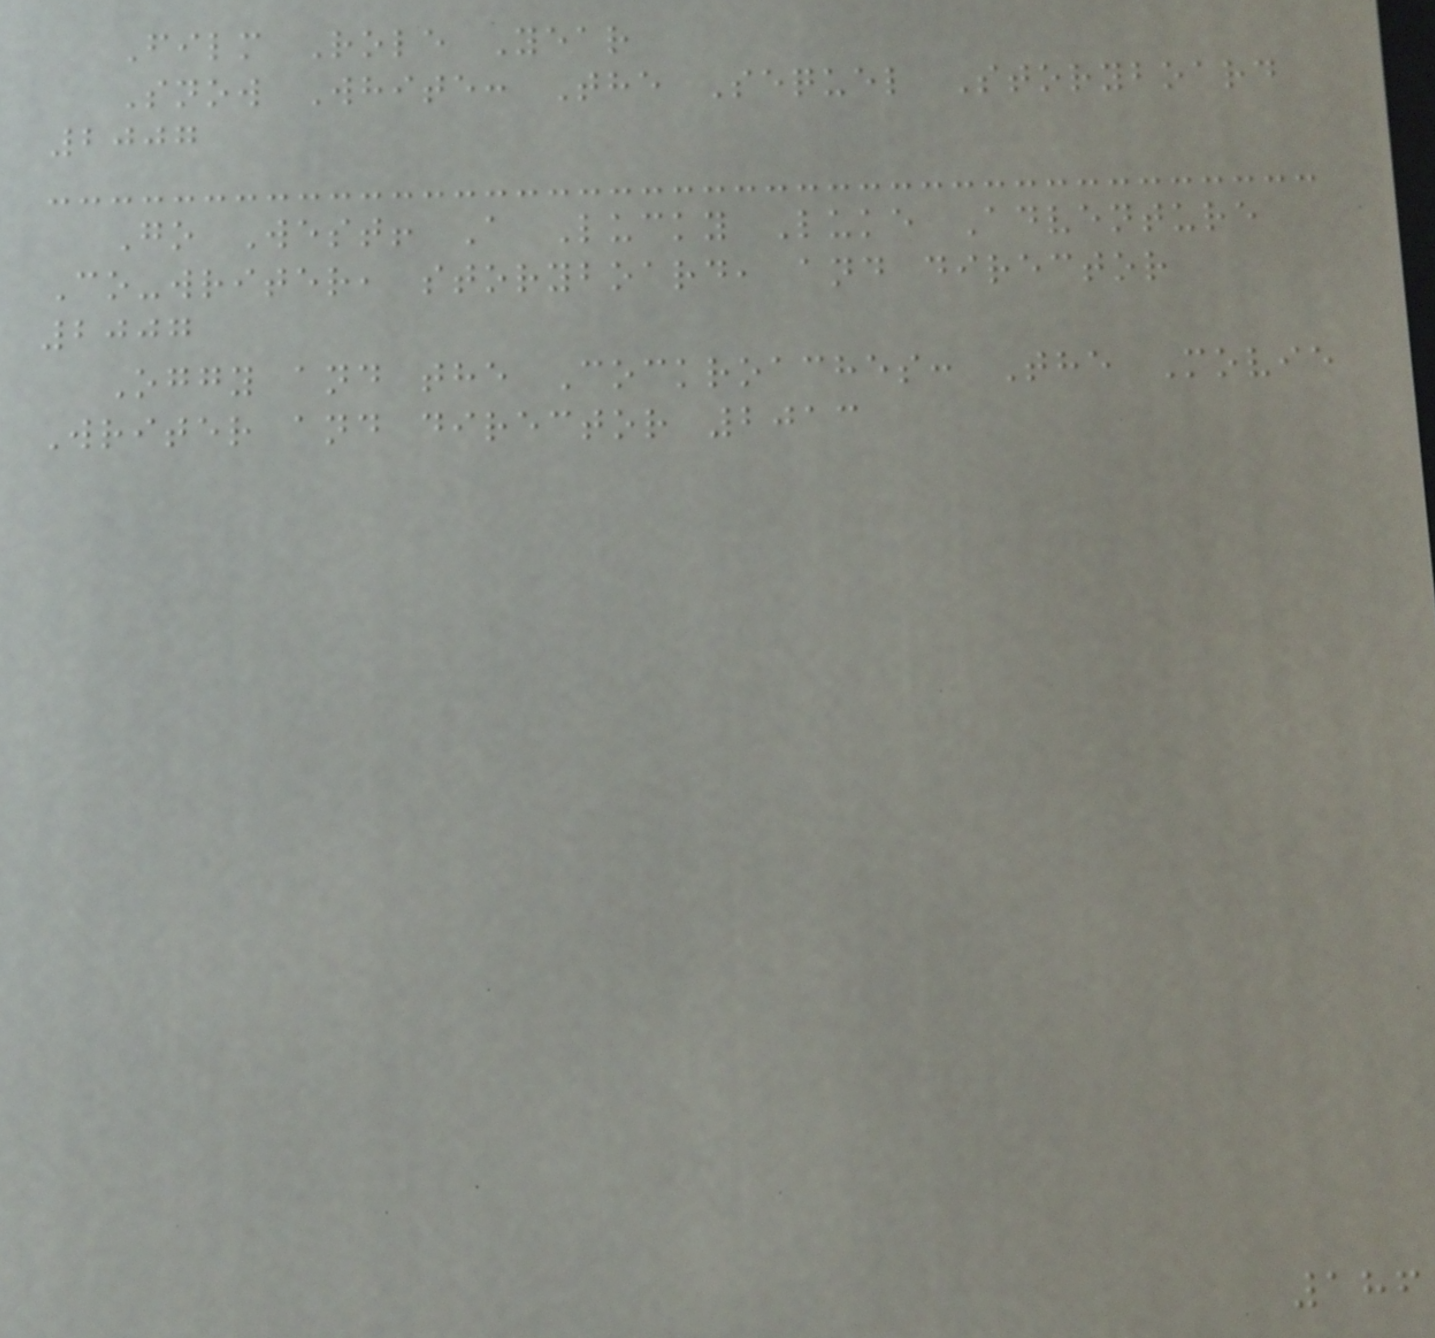Film Role Year
Snow White: The Sequel Storyboard
2007
Go West! A Lucky Luke Adventure
Co-writer, storyboard, and director
2007
Oggy and the Cockroaches: The Movie
Writer and director 2013
186
